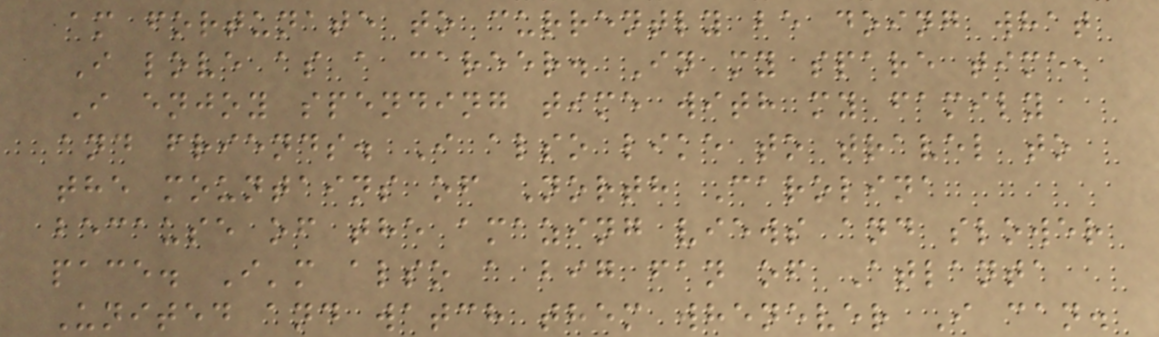am fortunate to currently be doing what
I love as a career. In my spare time,
I enjoy spending time with my family
and friends. I also like to travel to
the mountains of North Carolina
because of the amazing views and slower
pace. I'm also a big fan of Atlanta
United and watch them whenever I can.
